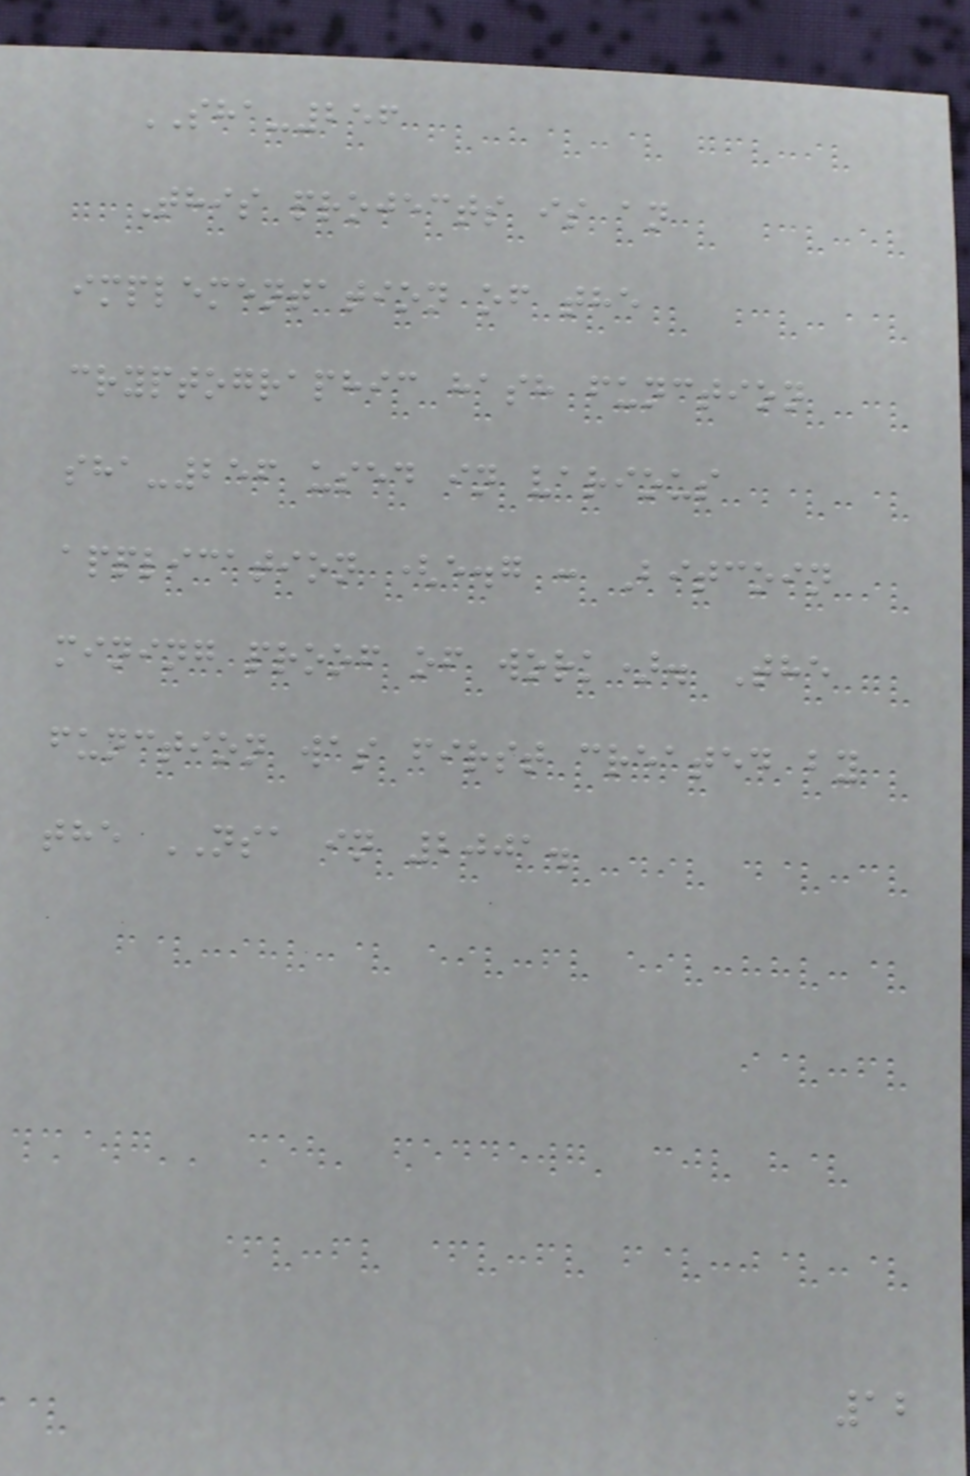SHA-256
This projects is an
implementation of the
cryptographic hash function
sha-256 used in various
application (e.g : Bitcoin
mining proof of work). The
function was first created by
the NSA in 2001.
12
